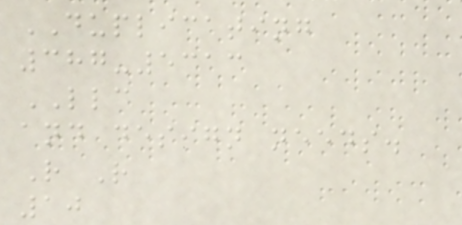DUPLICATING
387-5313
LLC
and design needs.
R R
10
